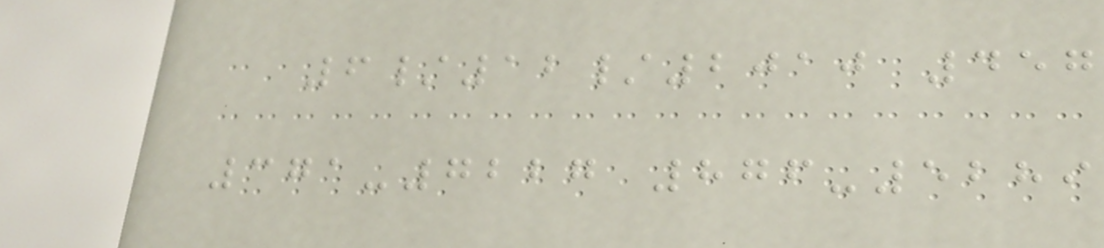6/12/2010 457
371-7227 876-5289
